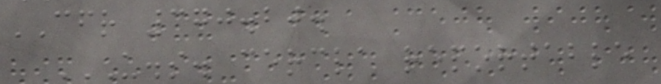CFR 370.20.
U.S. CERCLA REPORTABLE
